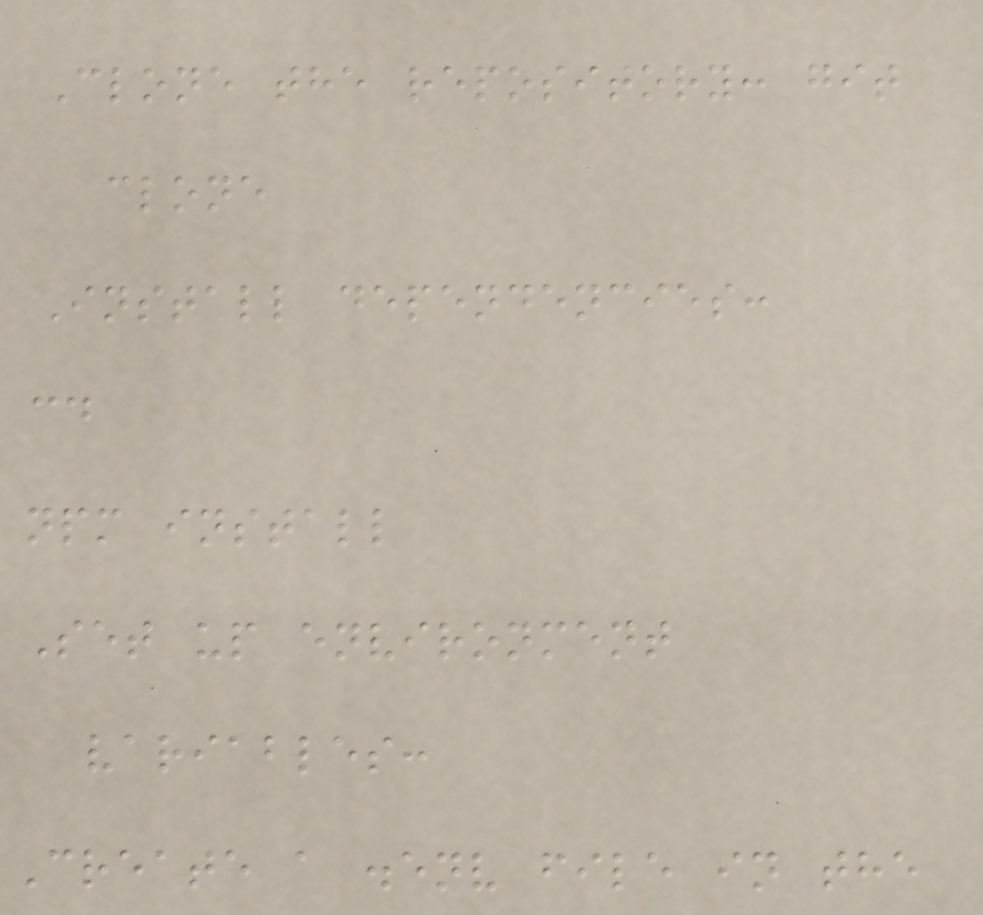Clone the repository: git
clone
Install dependencies:
cd
npm install
Set up environment
variables:
Create a .env file in the
